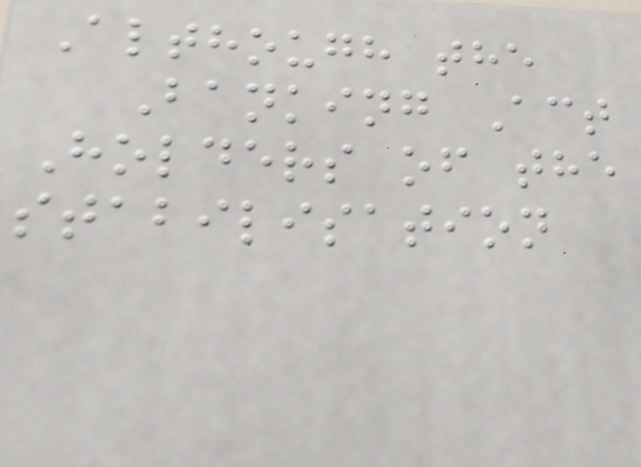Although the
Banking Act
Holders of the
stabilisation
